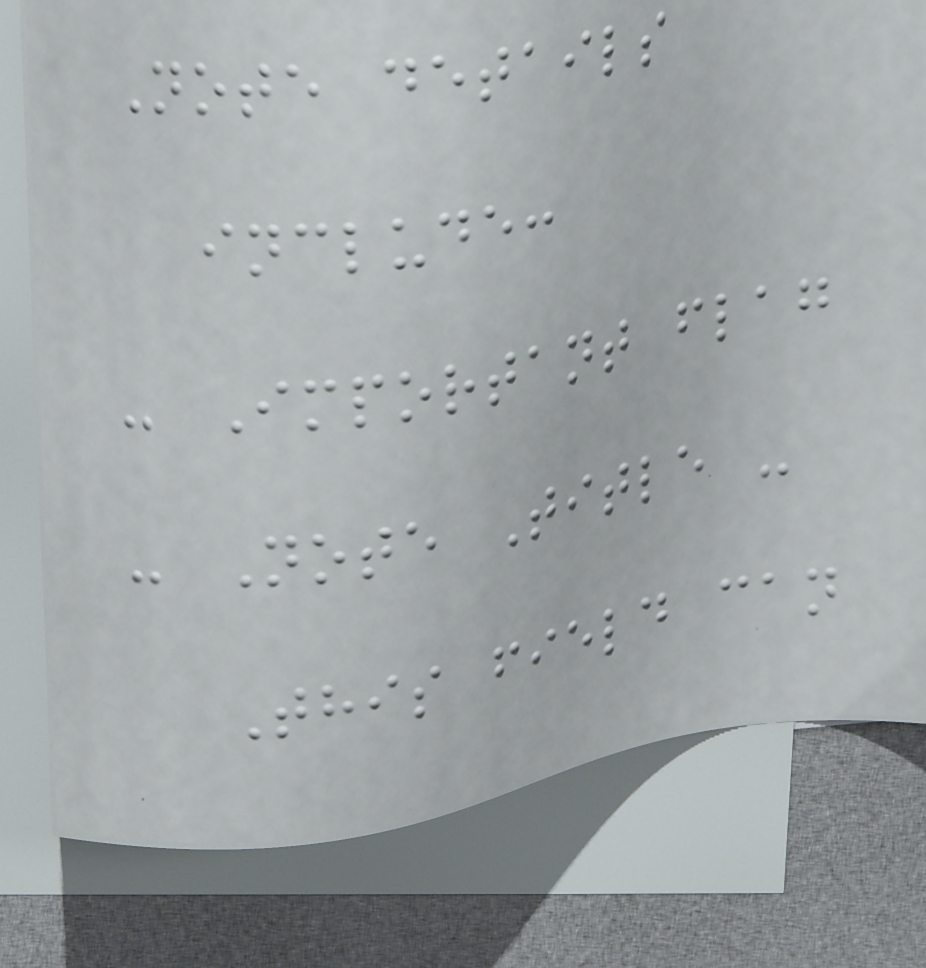Note details
include:
- Important flag
- Note Title -
This field can
